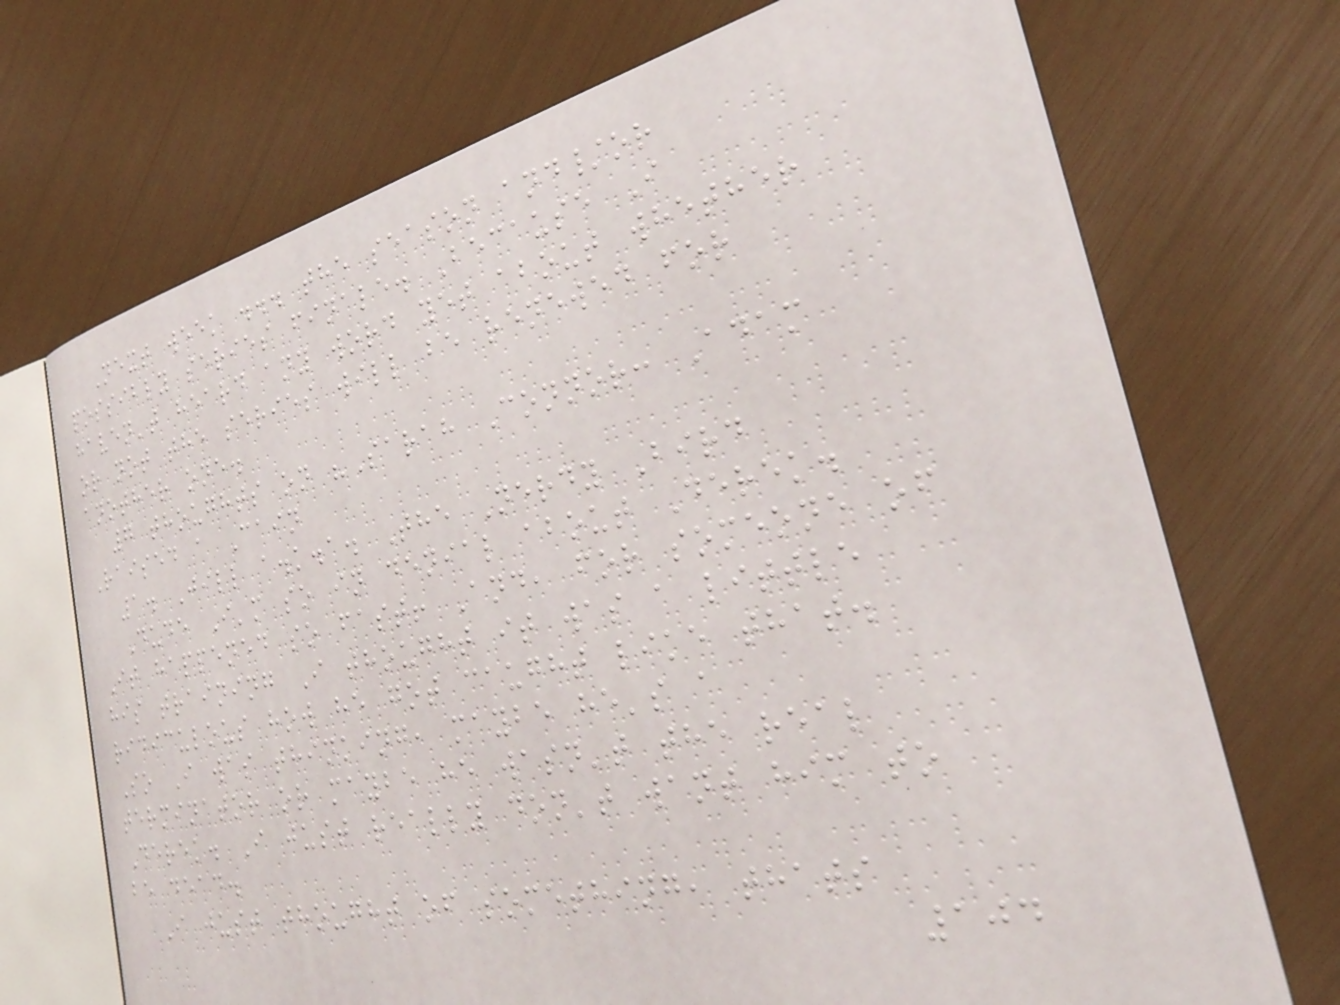Next week ... the season and/or
possibly series finale. Because I
haven't heard any word yet about whether
or not the series will be renewed for
another one.
7 thoughts on "Sarah Connor: Adam
Raised a Cain
1. Jill a.k.a. The Nerdy Bird
Dude I'm so in denial about Derek.
It happened so fast! And, for someone of
his training I thought it was a little
ridiculous how he got caught like that.
So I was thinking, maybe he's a
terminator or maybe he wasn't the real
Derek. I just really don't want him to
be dead.
I just thought of something, thats
104
